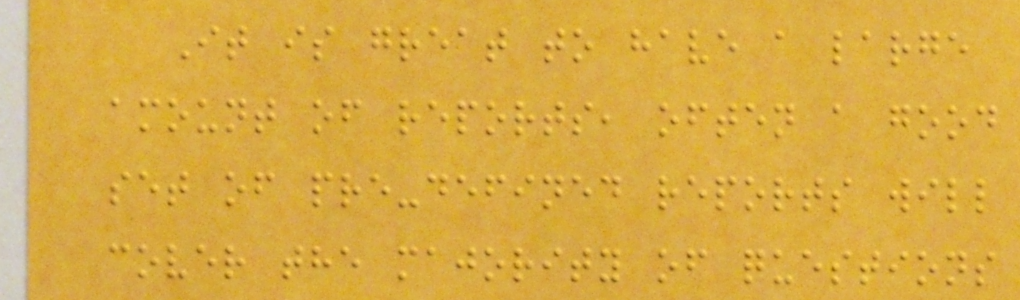It is great to have a large
amount of reports, often a good
set of pre-defined reports will
cover the majority of questions
